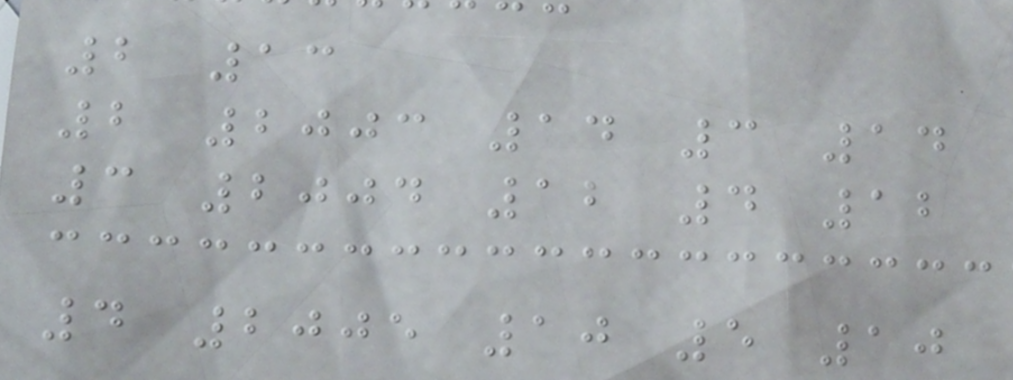2 13
2 2003 14 3 14
3 2004 12 4 12
4 2005 10 5 10
